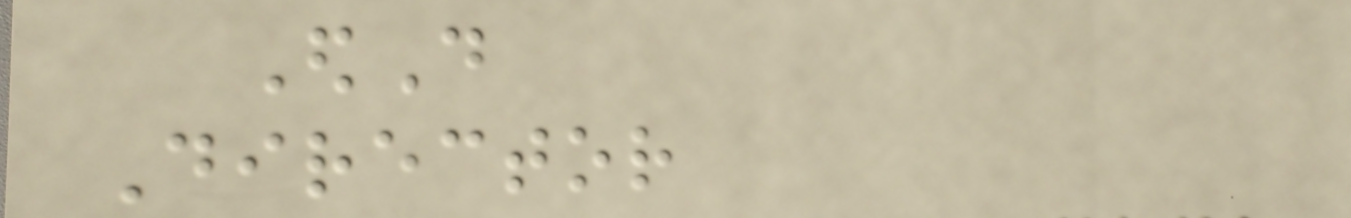EdD
Director
